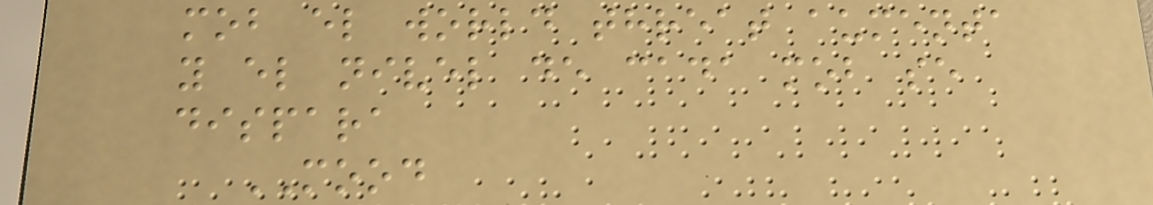mob el world threat aumenta
y el nivel de cada mob se
dispara
MOOD
